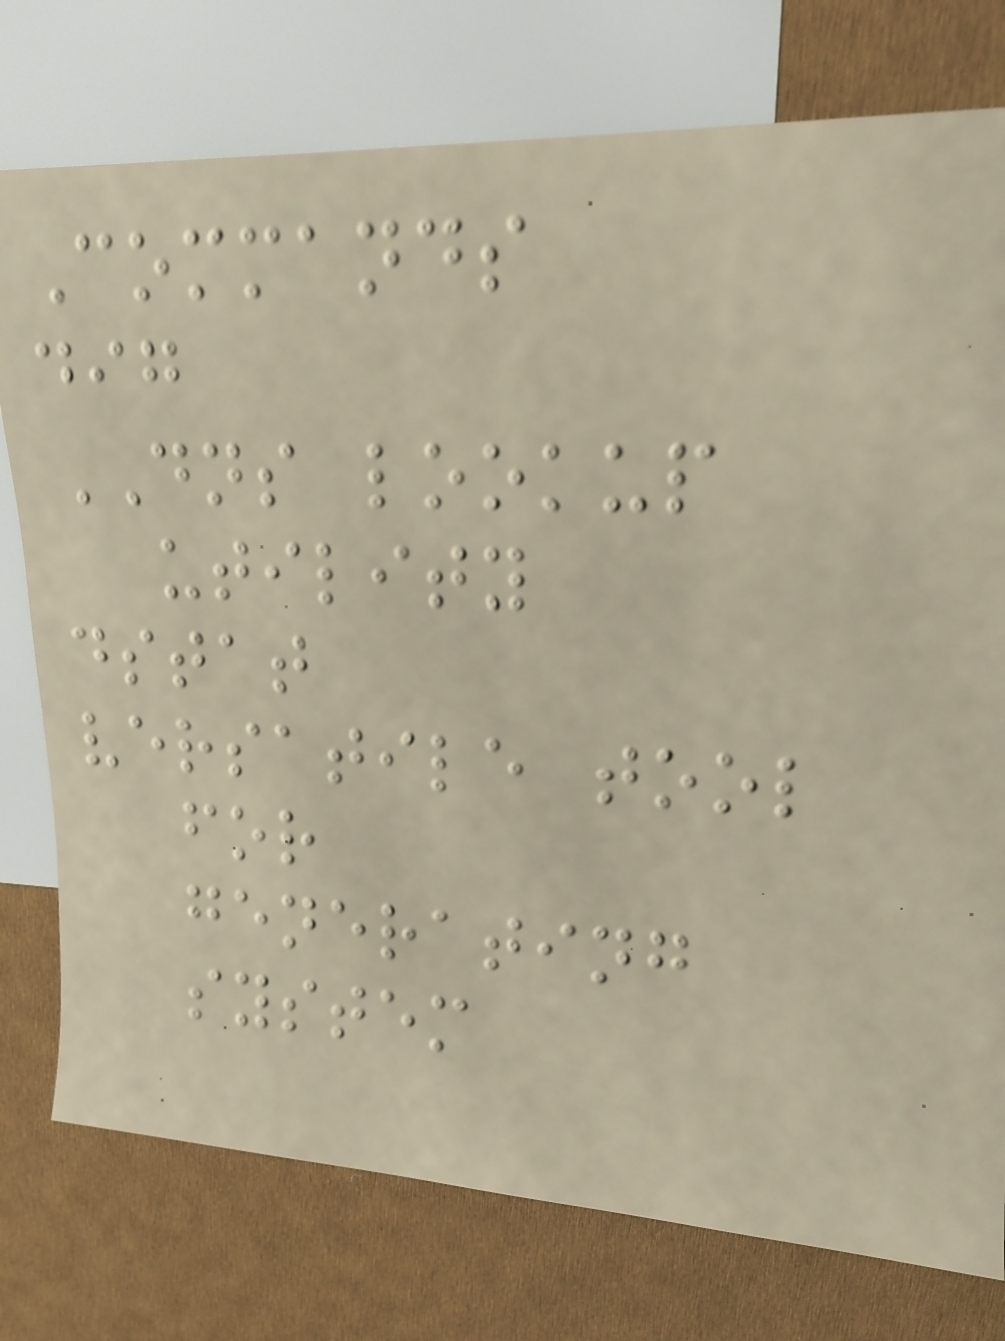Commands
dig
DNS lookup
utility
dstat
versatile tool
for
generating
system
